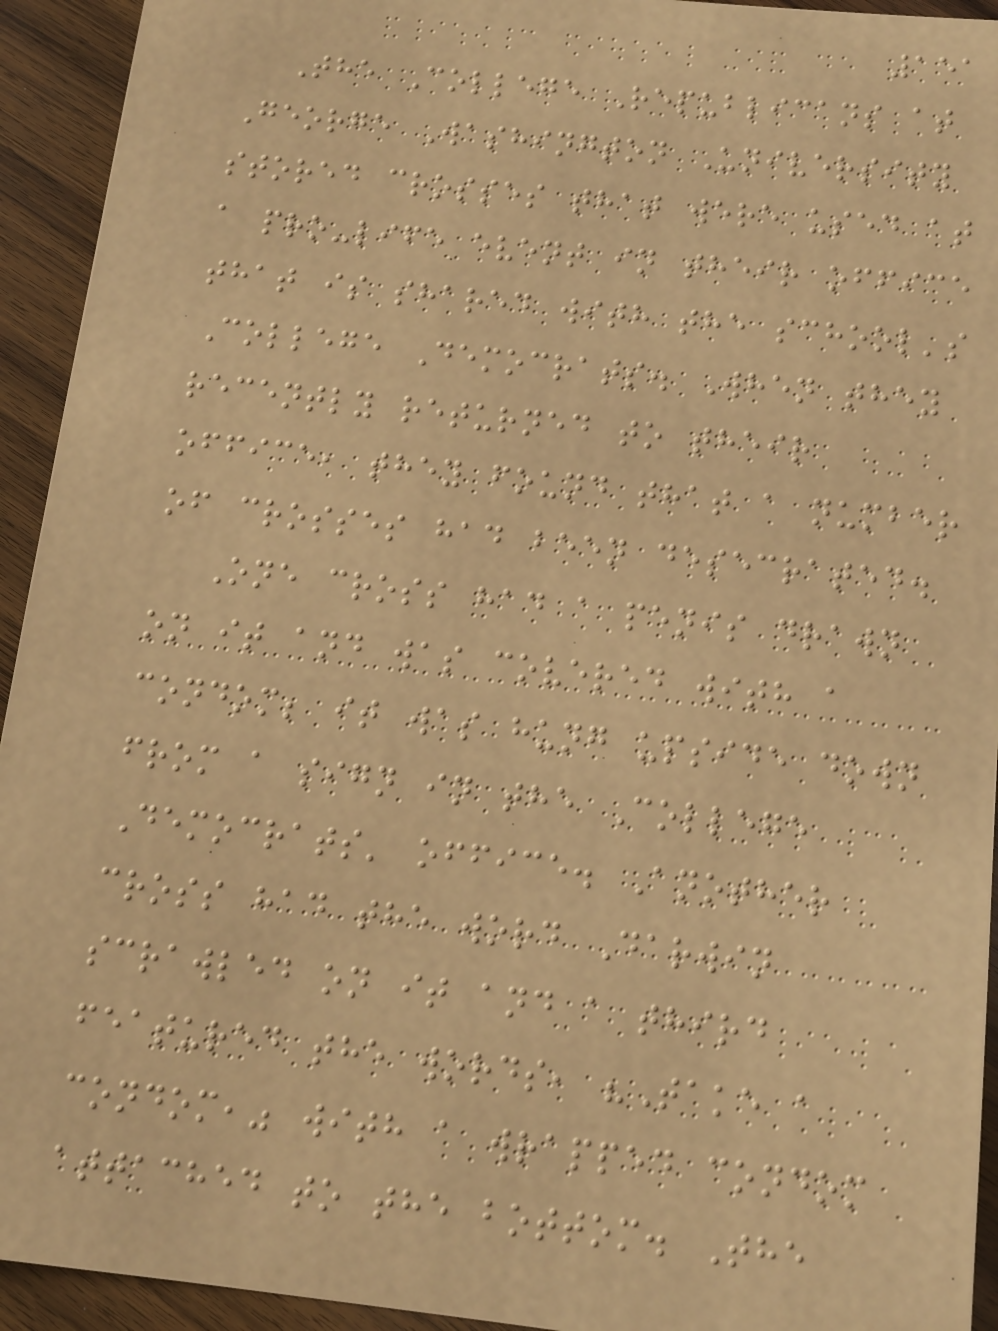151
The College Republicans at
George Washington University
stored crosses that were used at
a pro-life event in their office
that is shared with the school's
College Democrats. When they
recently returned to their
office, they found that a number
of crosses had been desecrated.
One cross had a penis drawn
on it and was covered with a
condom; it was hung upside down
from a sign in the College
Democrats' office. Another
cross had the word Darwin
scrawled on it and a third
featured the words, "Take a
condom," with a wrapped condom
attached to the bottom. The
